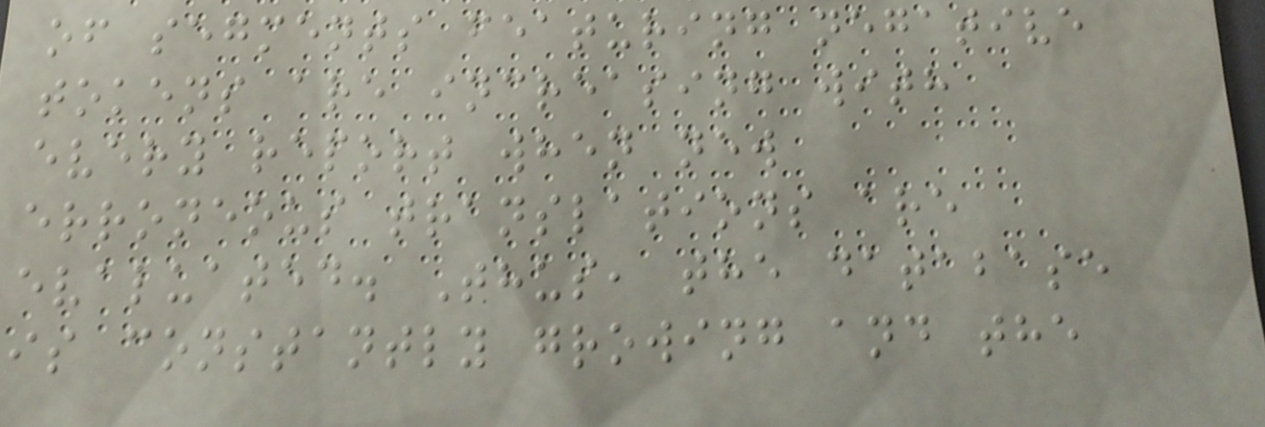of segments featuring negative
tokens are increasing with
every report when new
erroneous translations are
evaluated. Thus, the database
is constantly growing and the
